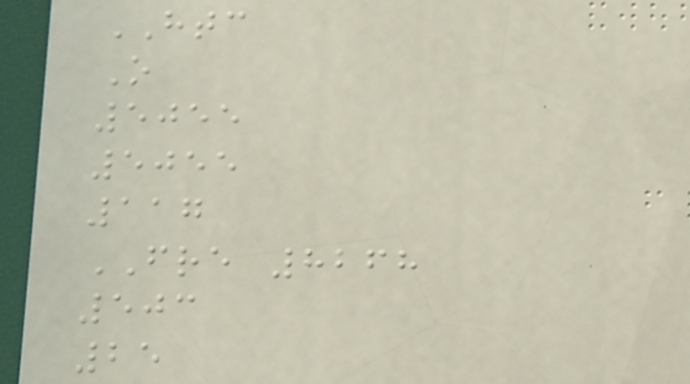HTC
O
5055
5055
117
FRE 8268
503
25
